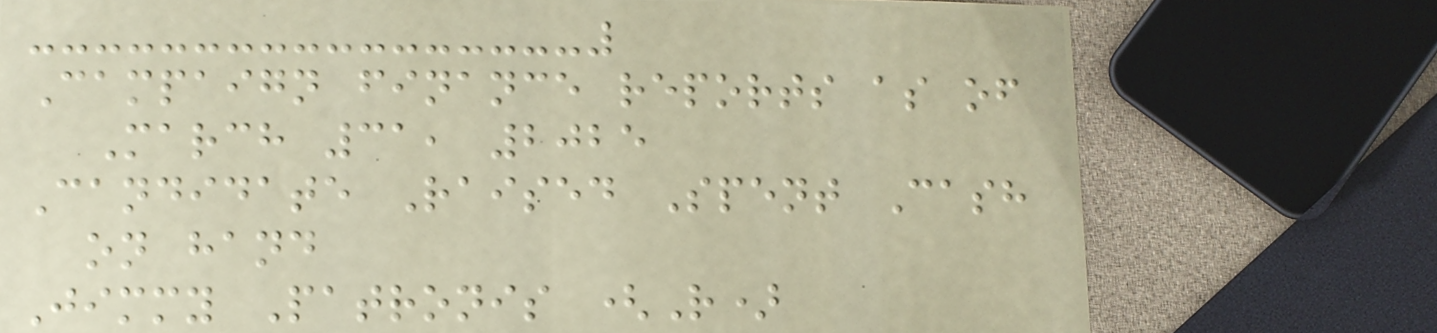Campaign finance reports as of
March 31, 2025
Candidate Raised Spent Cash
on hand
Jimmy Patronis (R)
